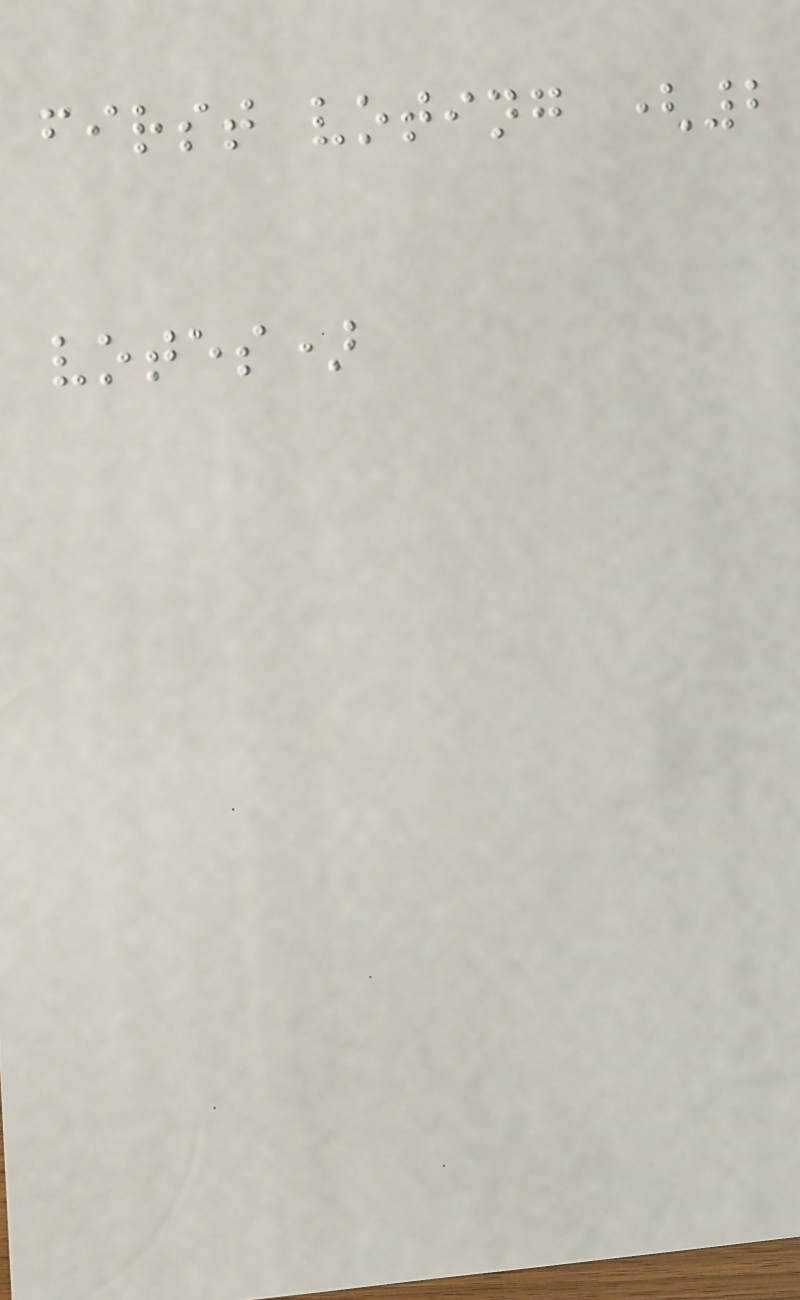first voting (2
votes)
